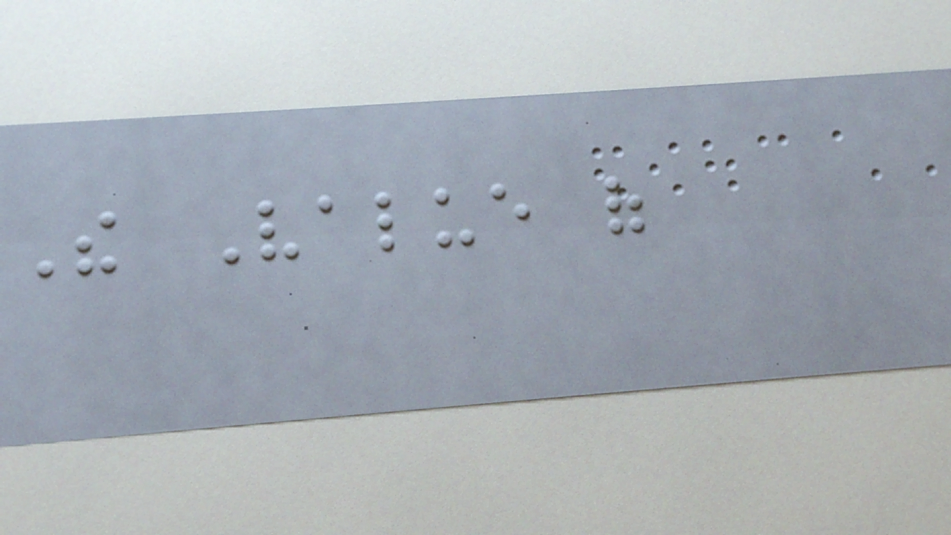The Value of
